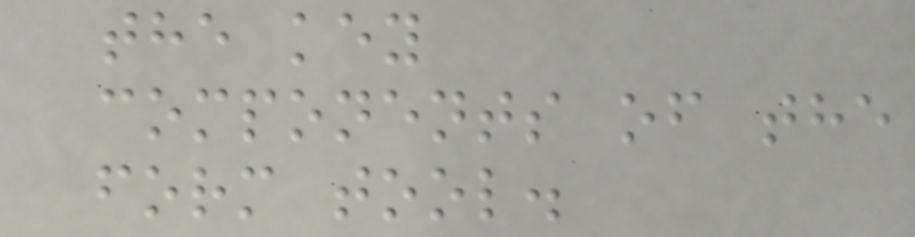the key
components of the
form tool.
